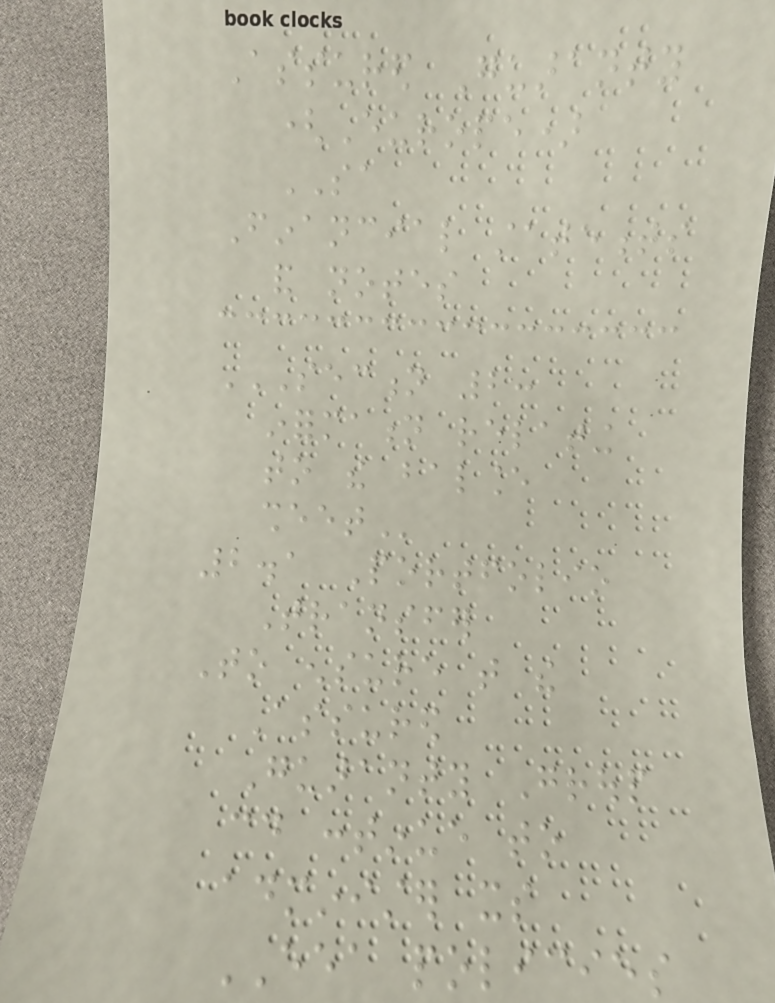Assured Guaranty
(Europe)
SA
Financial statements
and notes
SECTION 2:
INFORMATION RELATING
TO THE BALANCE
SHEET
2.1 Portfolio
Transfer
To ensure that the
Assured
Guaranty Group
could continue to
administer its
EEA policies
